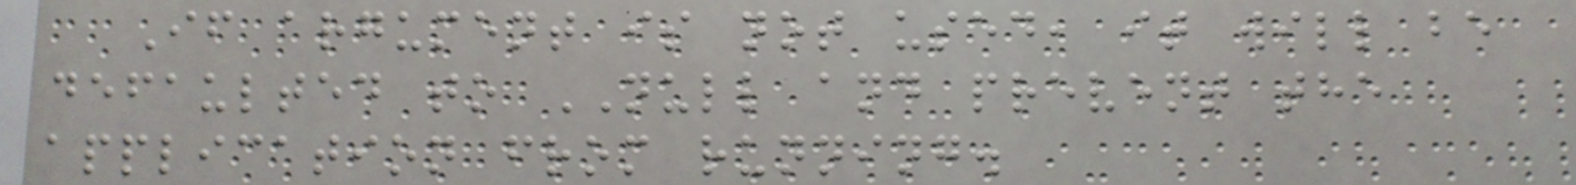If argument is not used, it will be
defaulted to NULL and prevent the
application from running.
